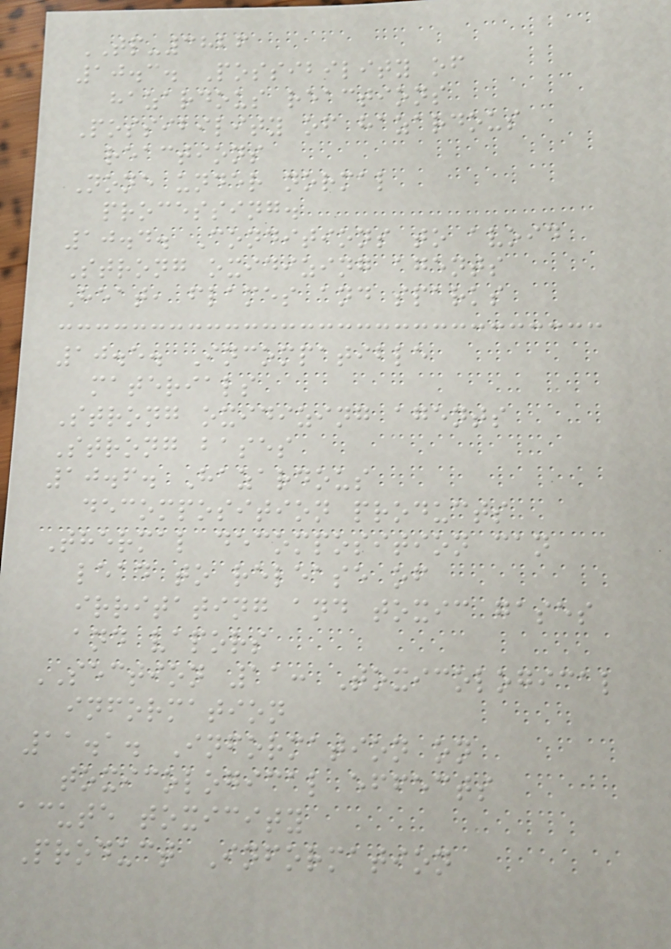TP-3826
10.3. Possibility of
hazardous reactions
Possibility of hazardous
reactions
None under normal
processing.
10.4. Conditions to avoid
Strong oxidizing agents
Heat, flames and sparks
10.5. Incompatible
materials
Strong oxidizing agents
Strong bases
10.6. Hazardous
decomposition products
Thermal decomposition can
lead to release of
irritating and toxic gases
and vapors
SECTION 11: Toxicological
information
11.1. Information on
toxicological effects
acute toxicity
Product Information
